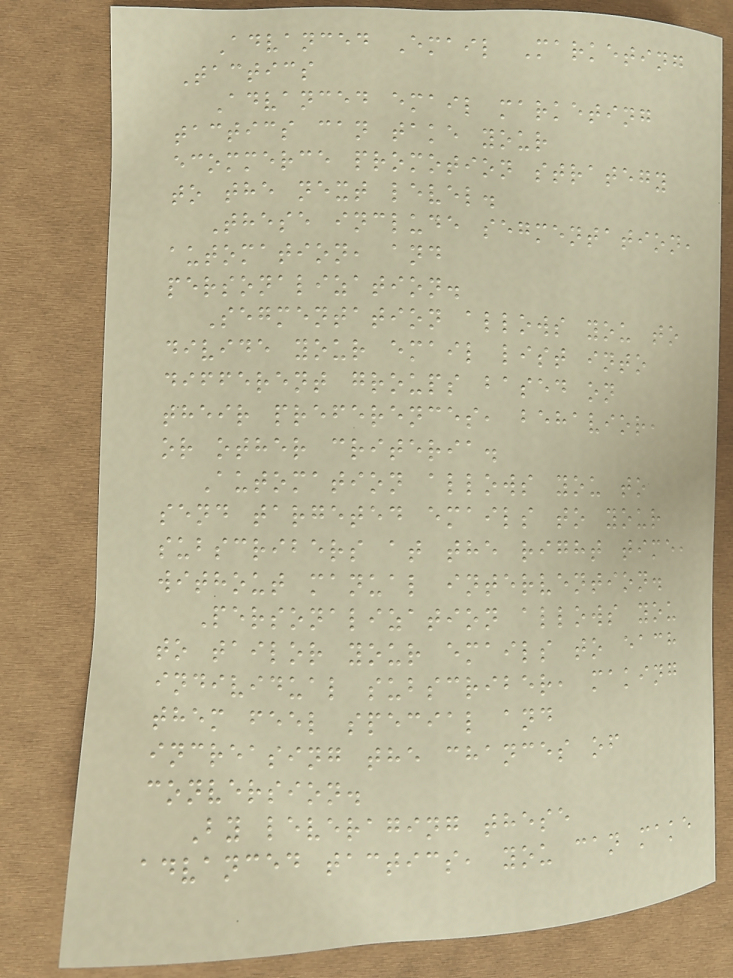Advanced Email Marketing
Tactics
Advanced email marketing
tactics can take your
ecommerce promotion strategy
to the next level.
These include segmentation,
automation, and
personalization.
Segmentation allows you to
divide your email list into
different groups based on
their preferences, behavior,
or other criteria.
Automation allows you to
send targeted emails to your
subscribers at the right time,
without manual intervention.
Personalization allows you
to tailor your emails to each
individual subscriber, making
them feel special and
increasing the chances of
conversion.
By leveraging these
advanced tactics, you can make
